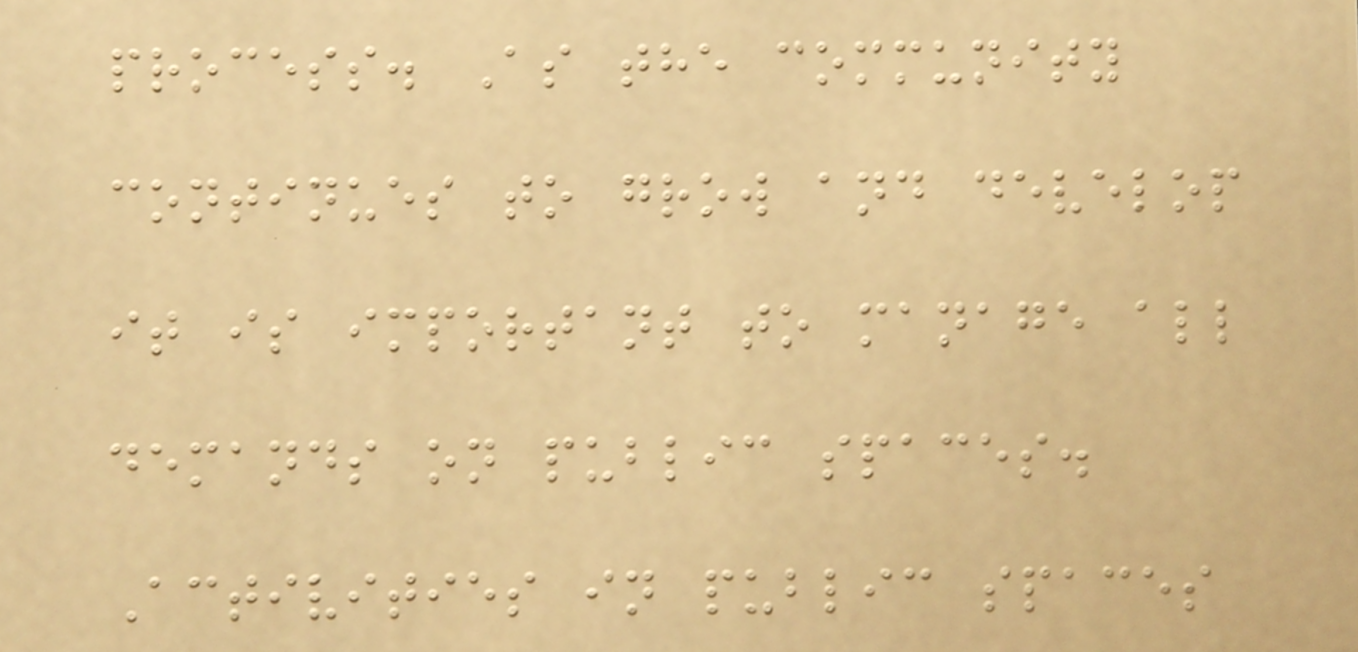process. As the community
continues to grow and develop
it is important to manage all
demands on public spaces.
Activities in public spaces
